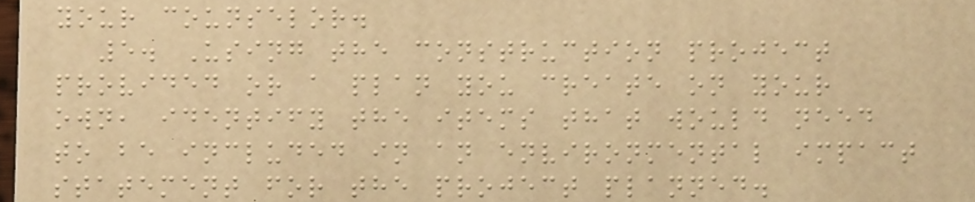your counselor.
5. Using the construction project
provided or a plan you create on your
own, identify the items that would need
to be included in an environmental impact
statement for the project planned.
